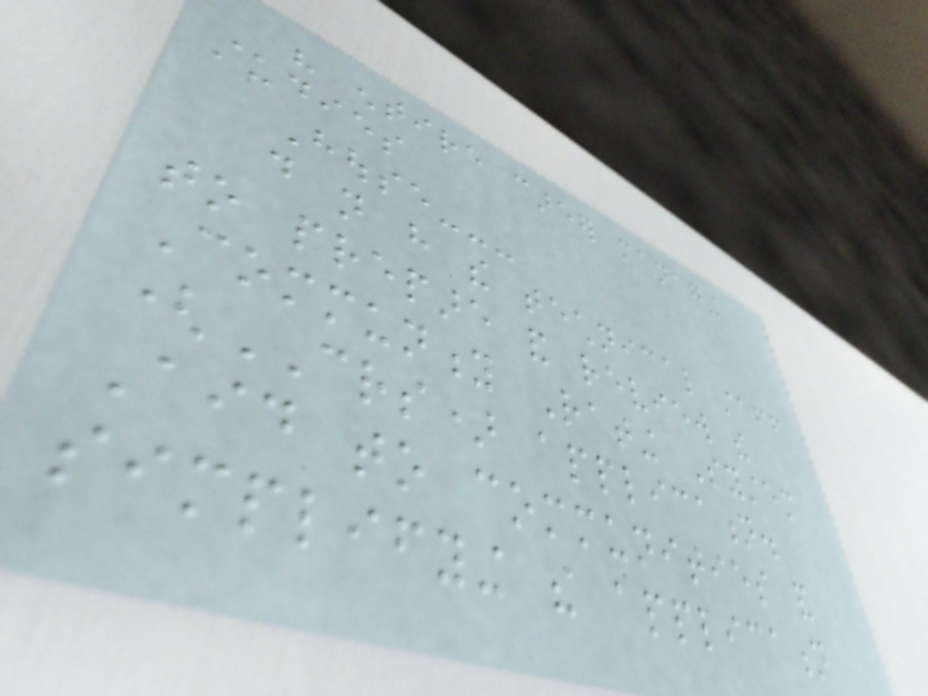his entire career managing
studies
House---
do not have the technical staff
to prepare and review the
Community Rating System
(CRS) application.
Aid to communities and
simplifying the application
